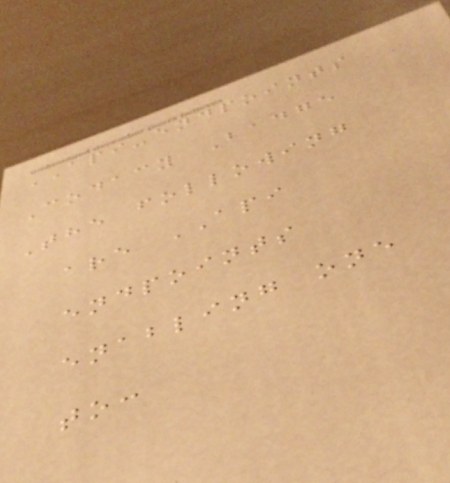API-endpoints
Codacy Badge
The following
are API
endpoints
enabling one
to:
